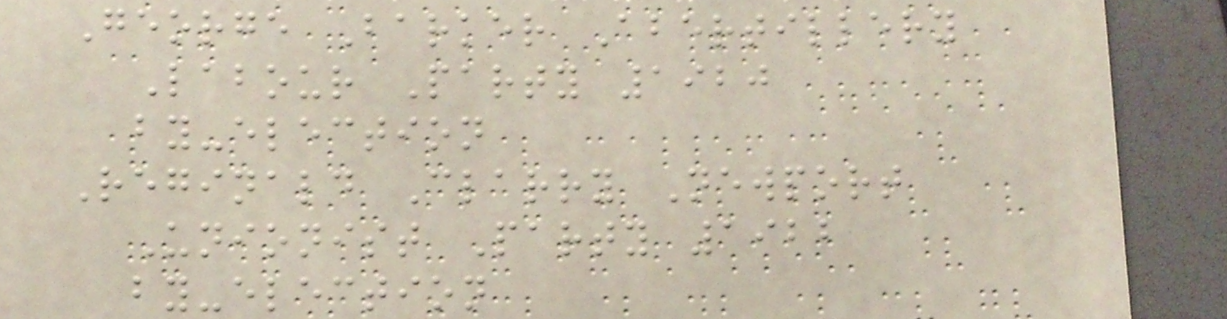George Barker Abertillery
Labour Party 1920
by-election
Reginald Clarry Newport
Unionist Party 1922
by-election
